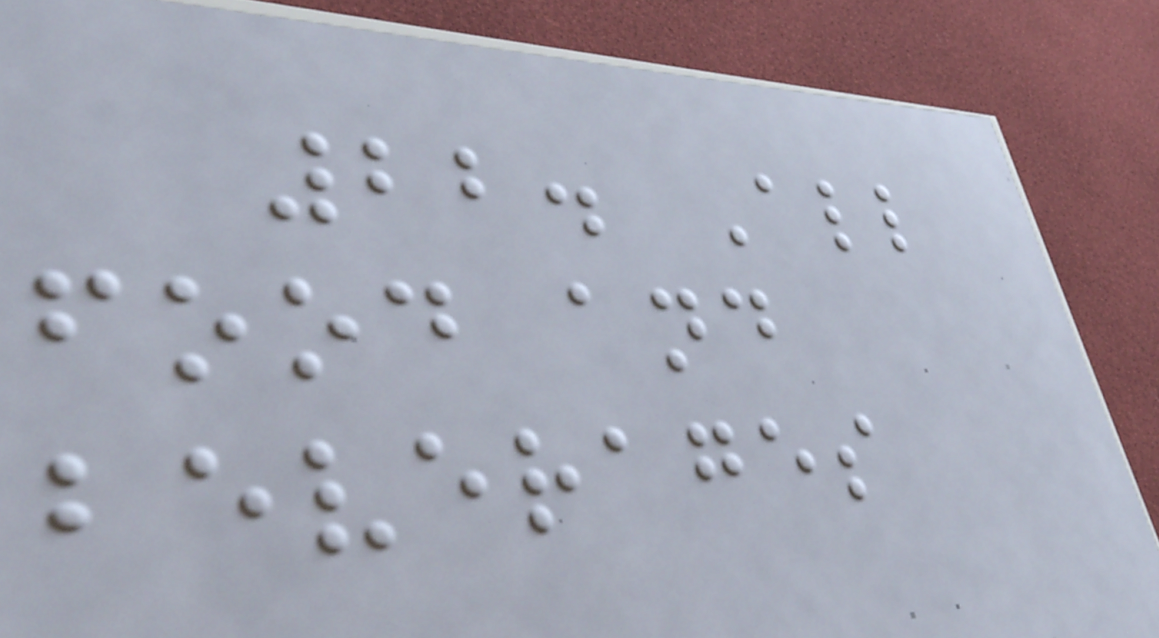22. All
food and
beverages
